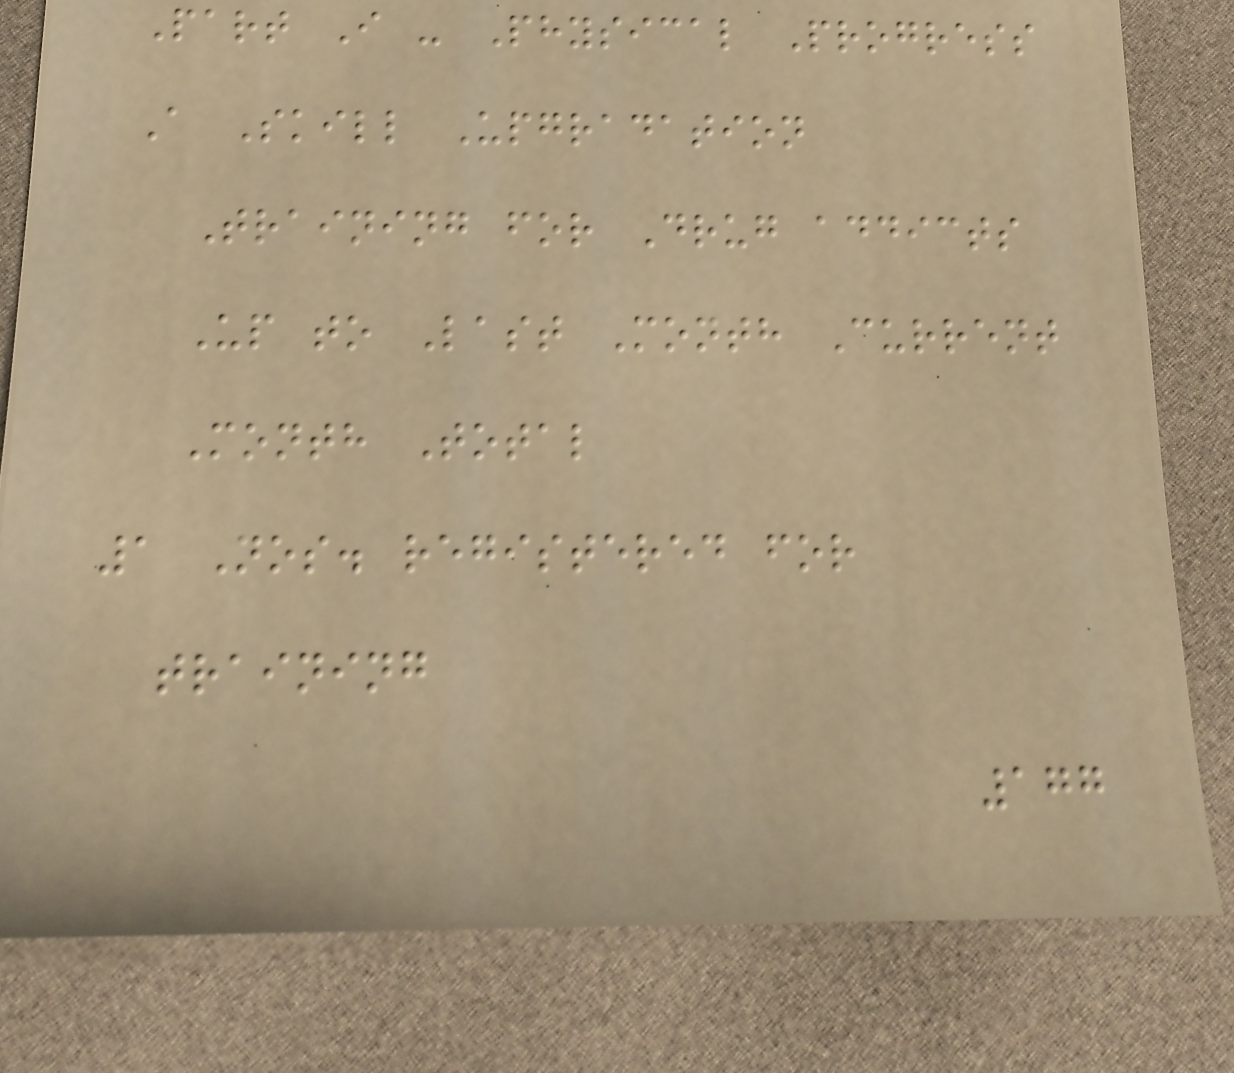Part I - Physical Progress
A Skill Upgradation
Training for Drug addicts
Up to Last Month Current
Month Total
1 Nos. registered for
training
177
